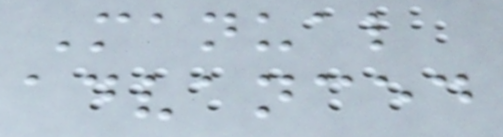Manual
advanced
